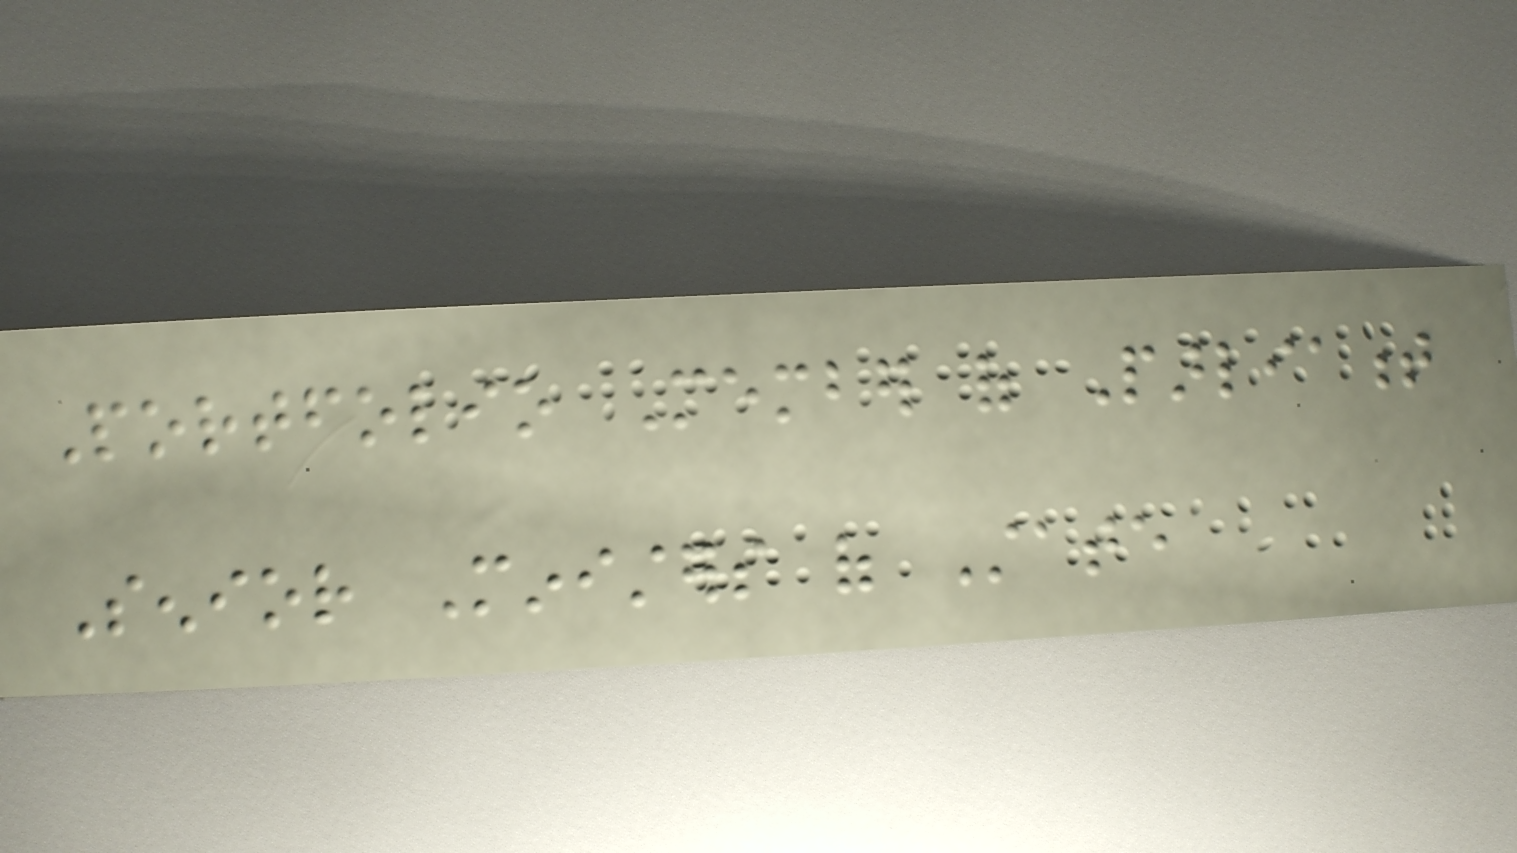Portfolio Member of Parliament
Senior Ministers of State
